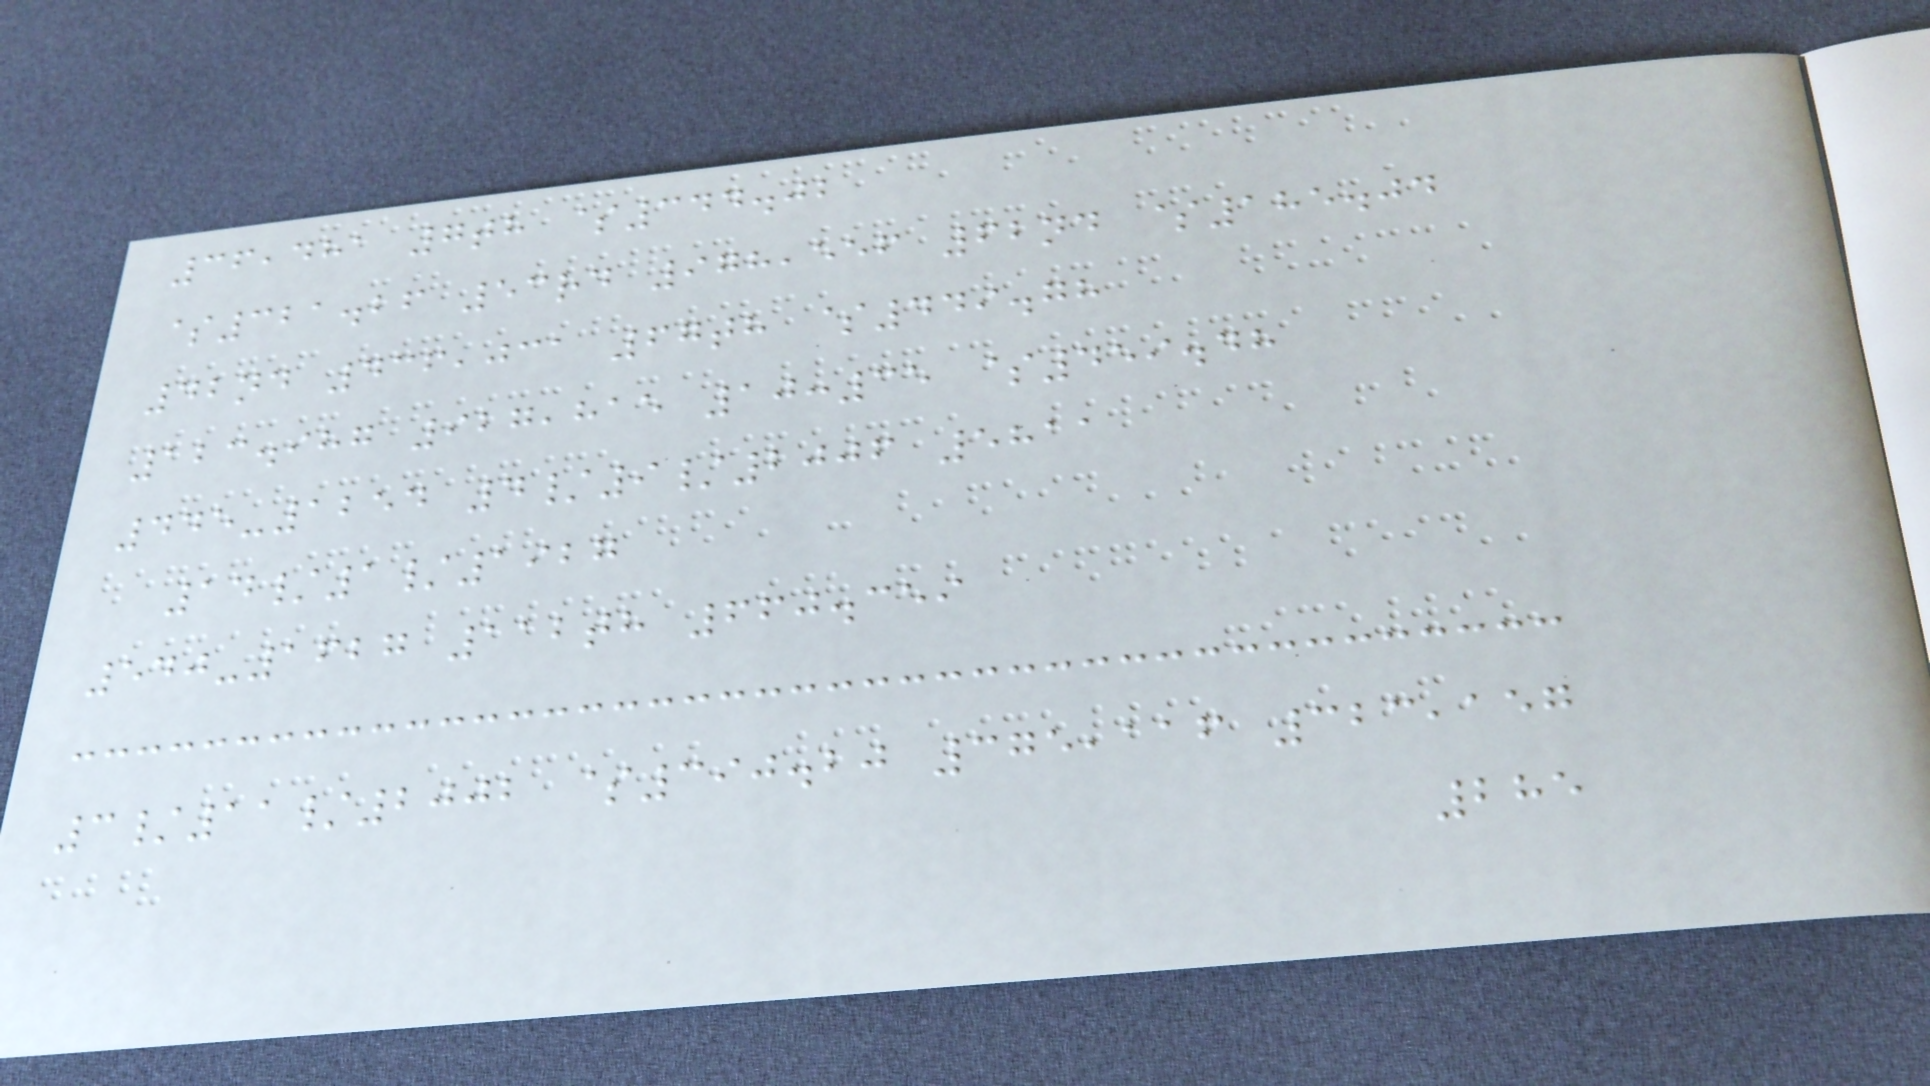36,481 7th $344.02
$321.26 53rd 978,556 62nd $185.04
42nd 436,031 67th $449.78
123.987 927,815 10:35 $459.48
445-1254 4/9/2006 5811
14/1/1927
540-1627 112th 660.359
3/11/2002 $390.20 375,116 323,157
285
